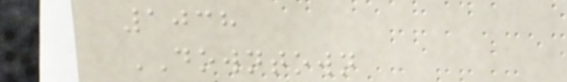1038
DOWNTOWN
